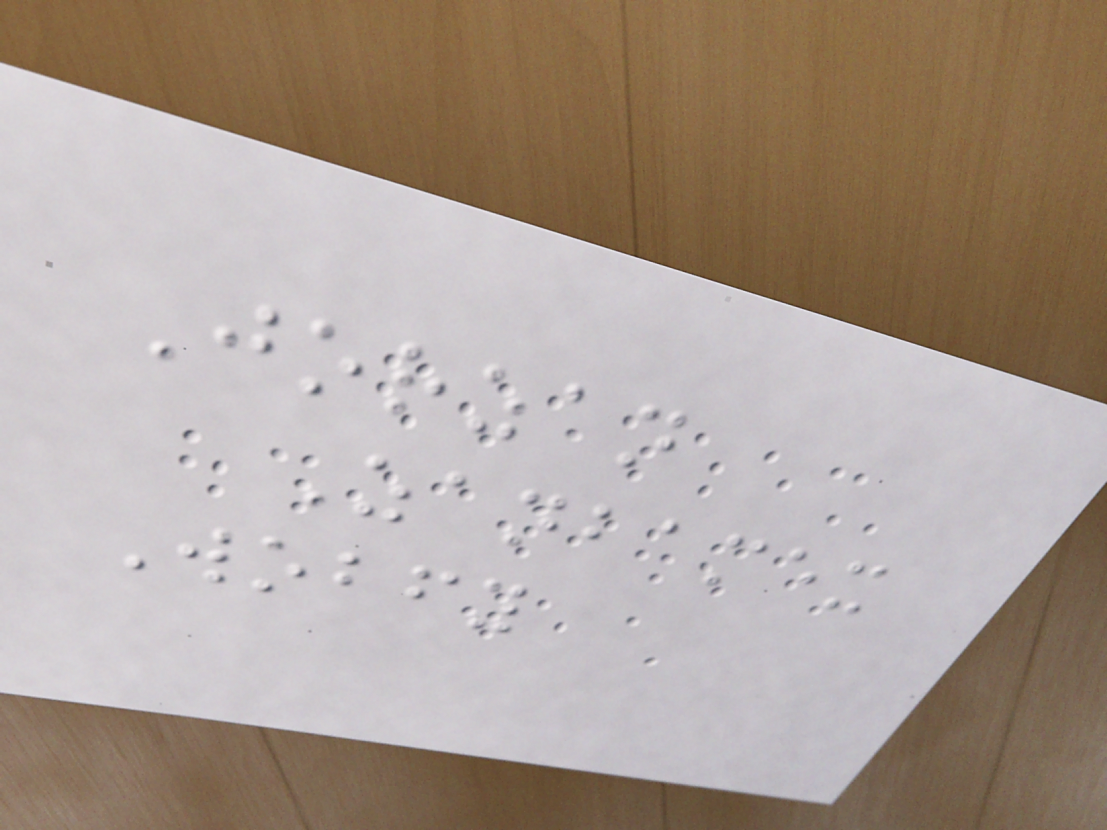Jorzan
Zanbamex
Wobfy
